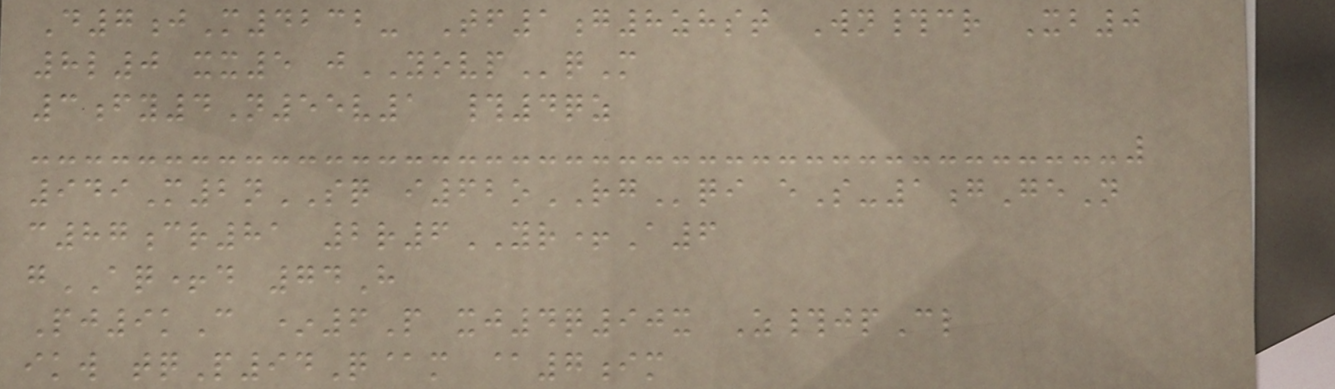D7jM4232- Tf1g8zhst Wn#cr Xb0
8l0 xx5 jYOVPqM
3fy4N55v1 #4qz
949M2nSQ i62oRGqi eS-1gGeN
c87cr81 2r6YR+A6
gAQ+d 74H
Pj9kC *6P xj4q90x Z#jpCl
ikw tqP94Q@m @7im
